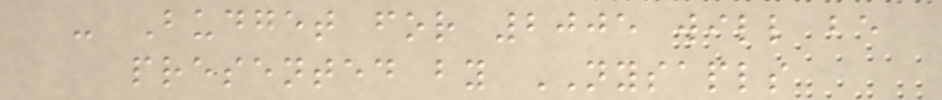- Budget for 2005 will be
presented by NYSAPLS
